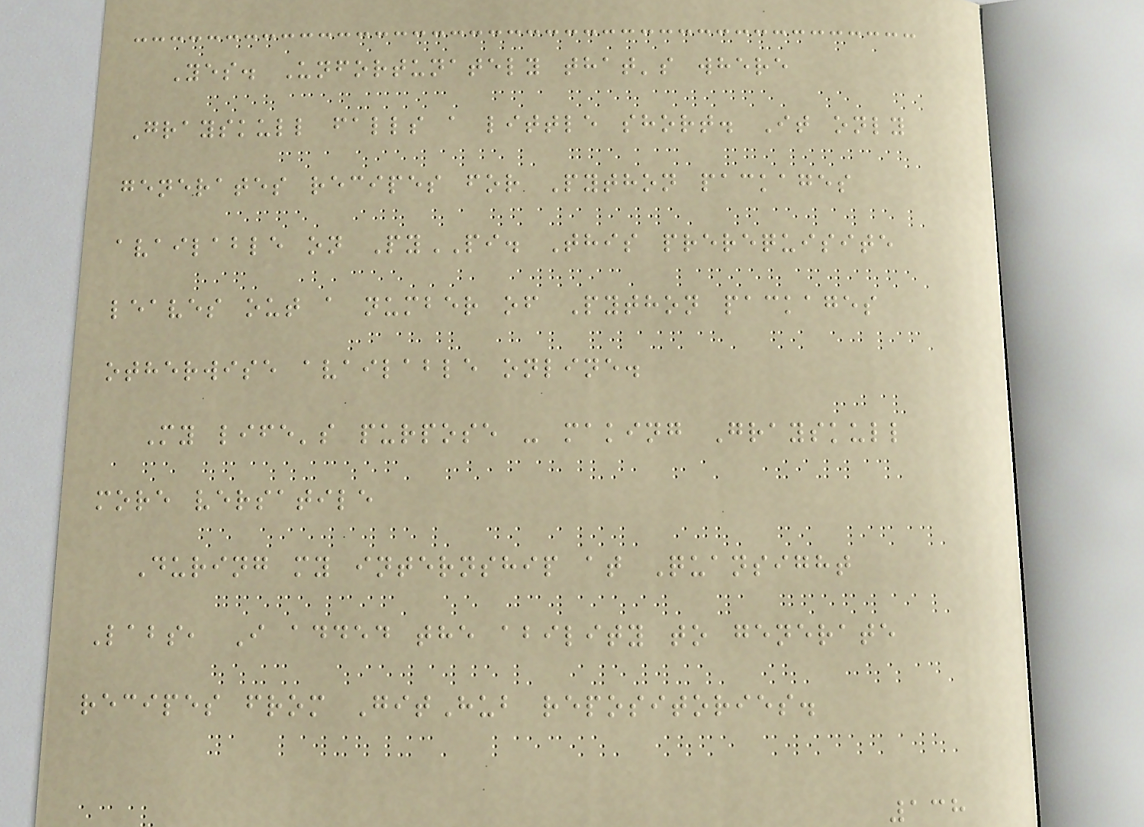Yes. Unfortunately that's where
Grayskull falls a little short. It only
generates recipes for Python packages
available on PyPI. This prerequisite
leaves out a number of Python packages
otherwise available online.
My life's purpose - making Grayskull
more versatile
During my internship at Quansight
Labs, I added the ability to generate
recipes from GitHub repositories.
138
